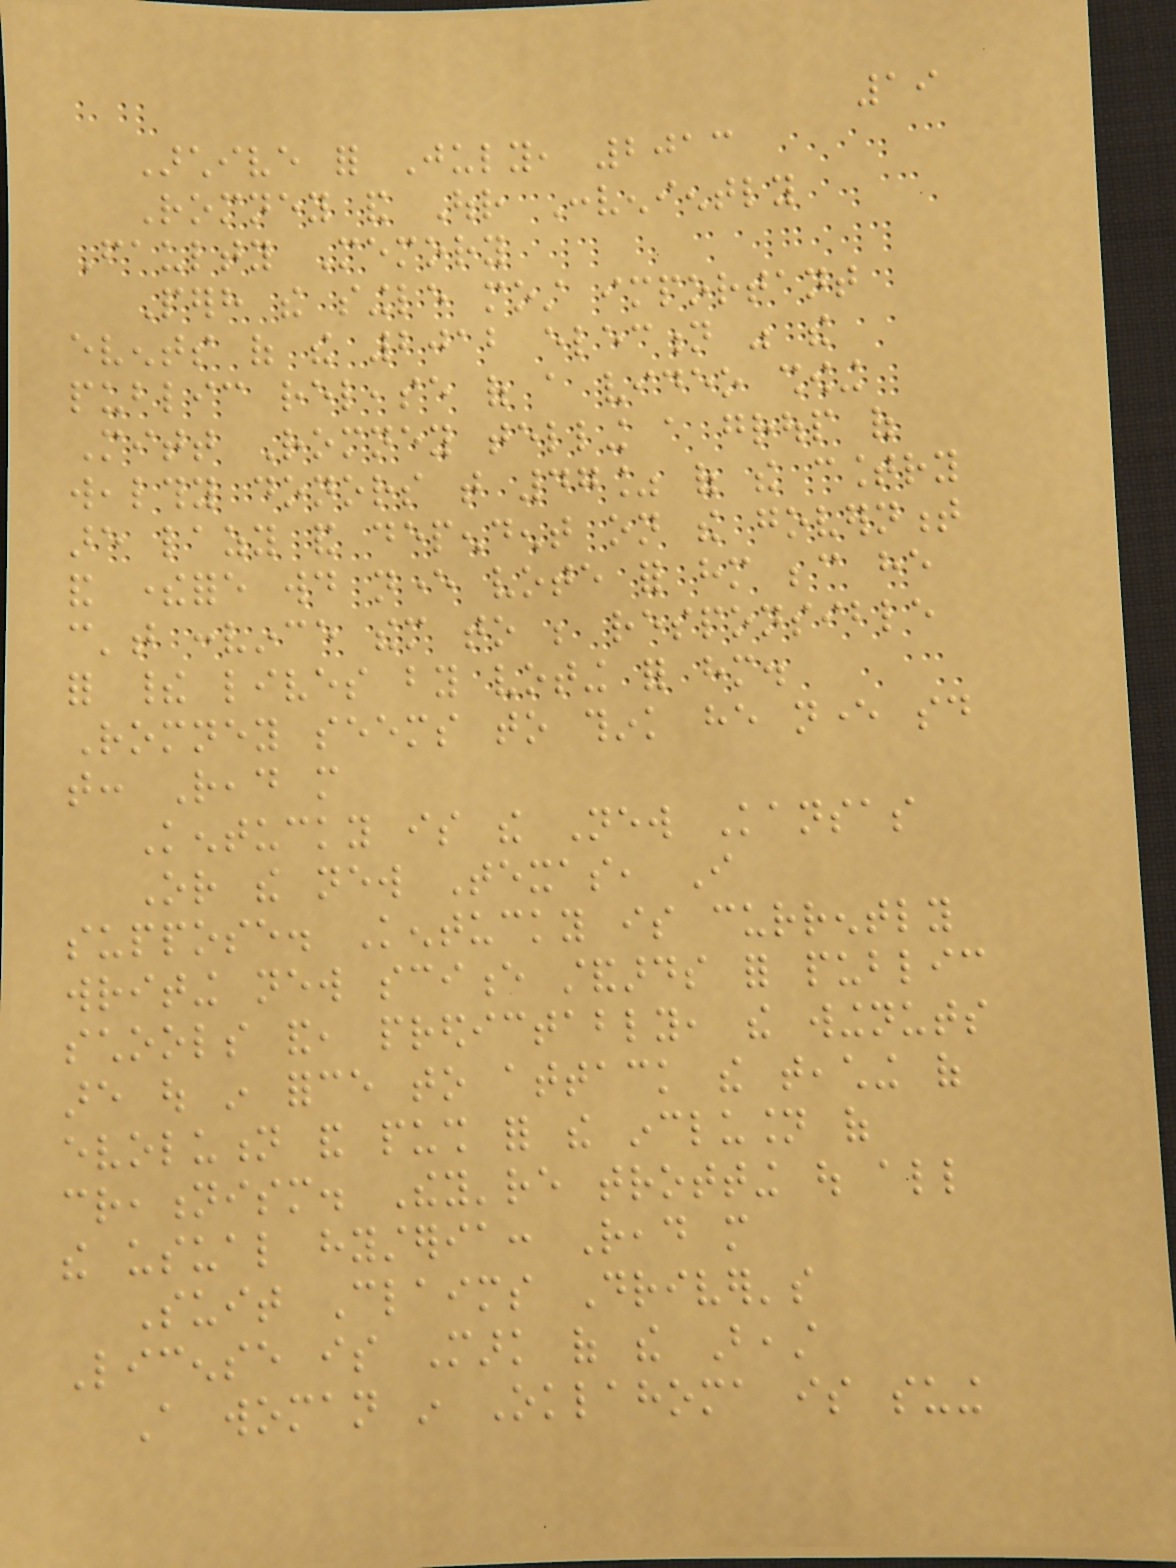19
Archive for July, 2013
Romney and Our Conveniently
Faulty Memory
Perhaps the single most important
events of the 2012 election was the
public release of a video showing
Mitt Romney telling a group of
wealthy donors that 47% of the country
are lazy and dependent on the government
and therefore would never vote for him because he
can't convince them to be responsible
for their lives by voting for him.
Romney seems to think he never said
that: Read more
Kentucky is the New Kansas
Or the new Texas, I
suppose. Kentucky is currently
writing new science standards for public
schools and, predictably, the wingnuts
are out in force to attack the teaching of
evolution and push for the inclusion of
creationism. They're trotting out all
the usual hysteria: Read more
Suit Claims Driver's
License is Mark of the Beast
A woman in Oklahoma is suing
